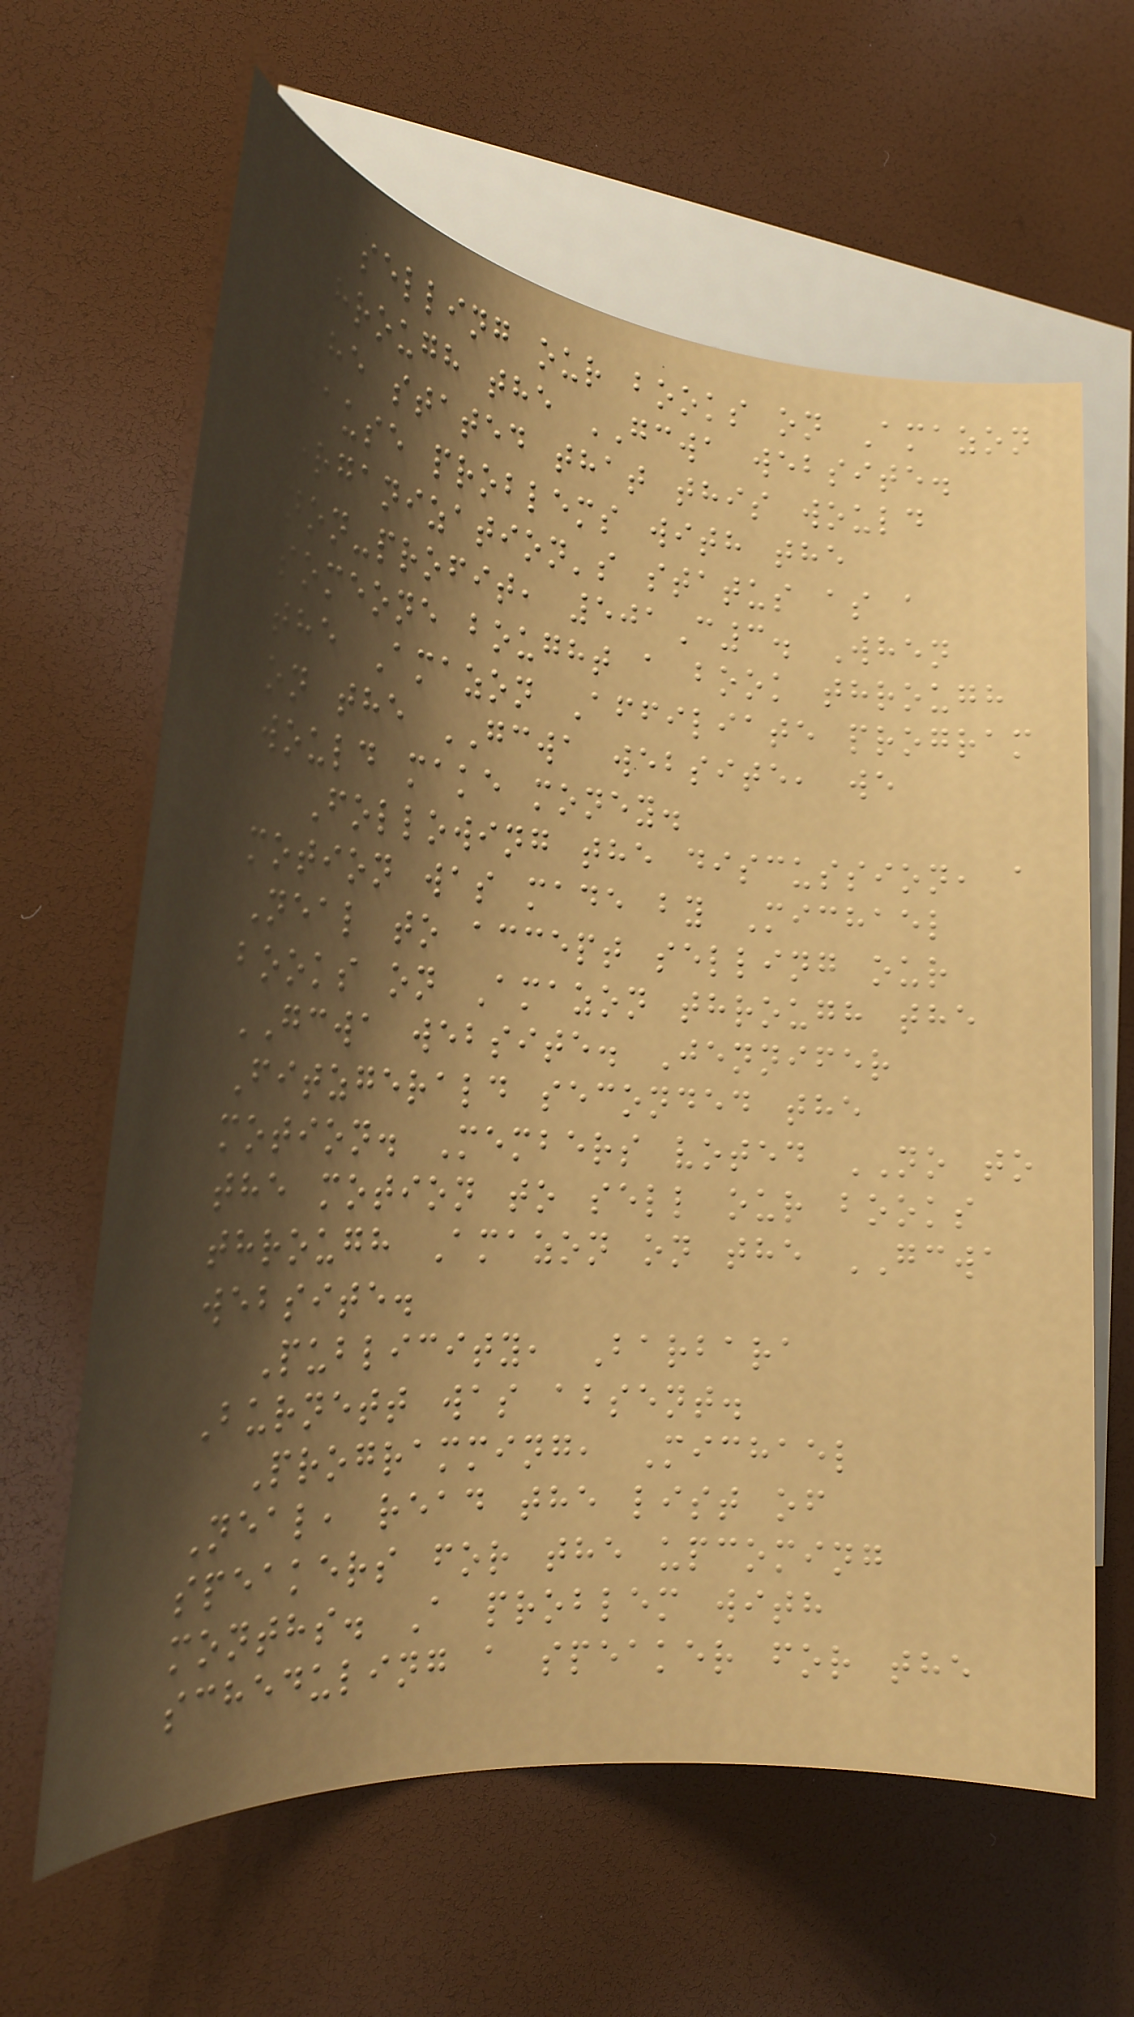selling our books on Amazon
through the GCWA website.
He stated that this would
cause problems with the
organization's status as a
non-profit, 501C3. When
someone bought a book through
the Amazon Affiliate program
on the GCWA website, we
would make money.
Following the discussion, a
motion was made by Michael
Neal to accept selling our
books on Amazon through the
GCWA website. Jennifer
Fitzgerald seconded the
motion. Members voted NO to
the motion to sell our books
through Amazon on the GCWA
website.
Publicity, Barbara
Burnett was absent.
Programming, Michael
Neal, read the list of
speakers for the upcoming
months. A problem with
scheduling a speaker for the
